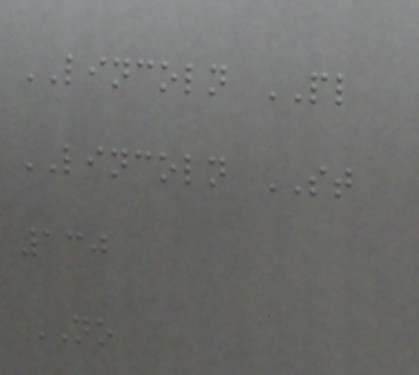LINCOLN PL
LINCOLN ST
130
NO
